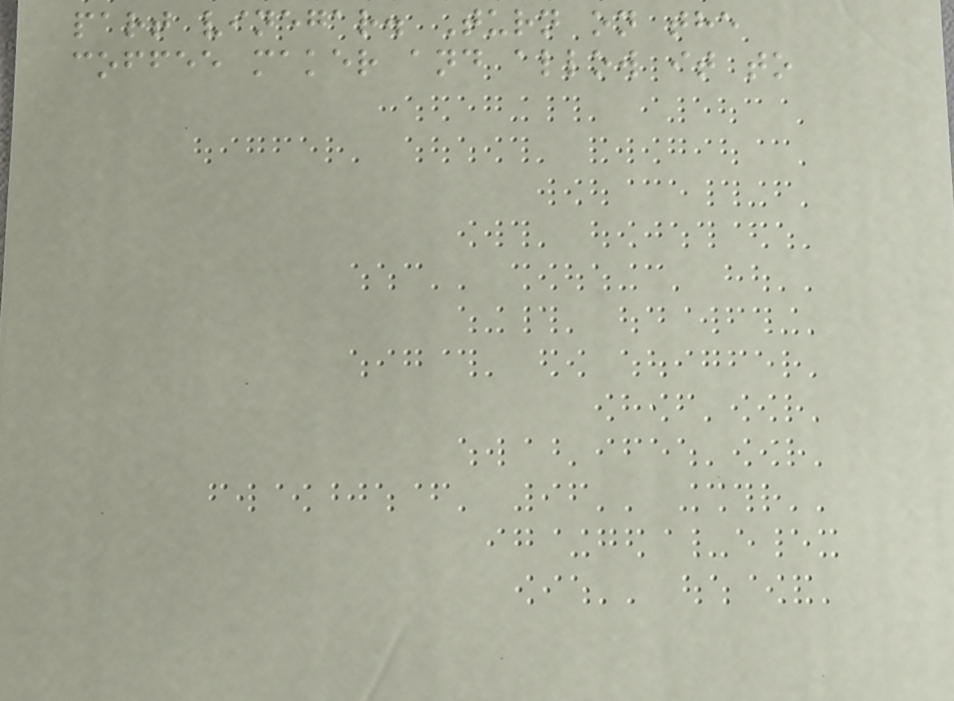part vinegar. Turn on the
coffee maker and allow it to
